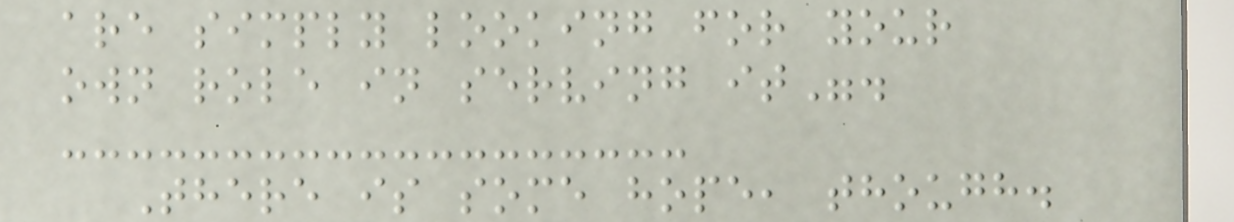are simply looking for your
own role in serving it".
There is some hope, though.
